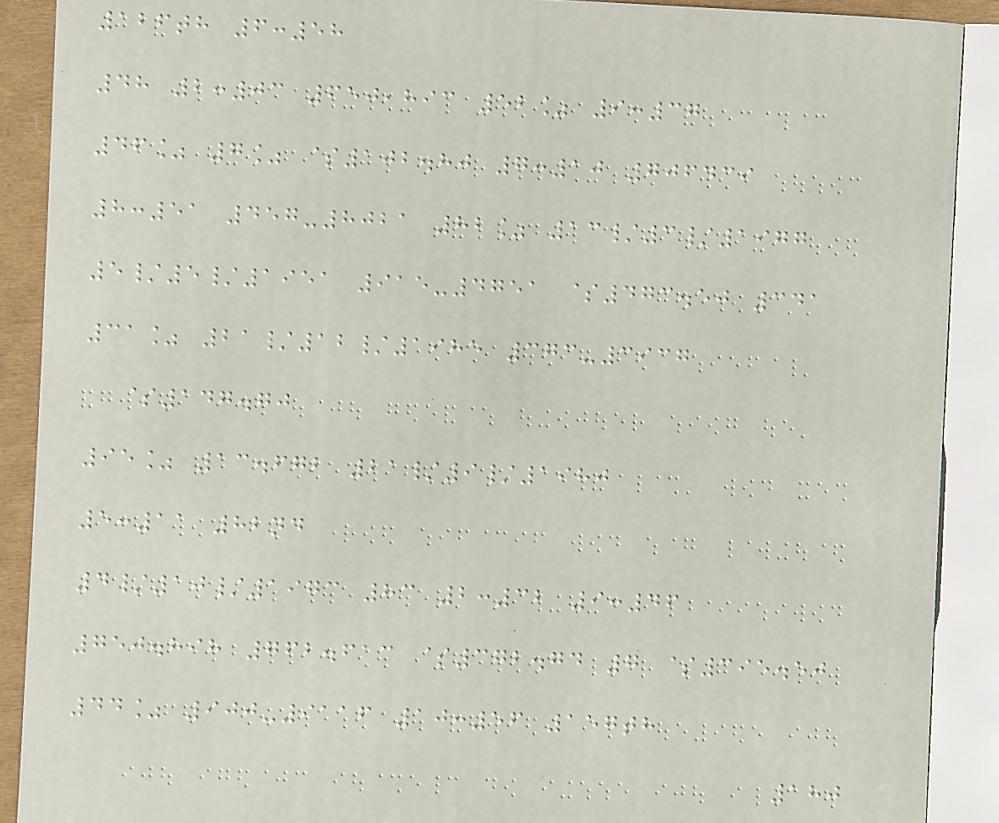126th 6:58
48 2:03 650,893 52% 9:37
46% 7% $102.80 7:10 706439
8:51 457-8021 82% 13/3/1977
5/5/1951 915-4751 $473.50 341
31% 21/12/1985 373-3937
$147.70
95% 13.672 21/9/1980
5:11 82nd
4/10/1973 83 2:32 9:46
750.898 762.613 $372.74 7 $395.50
44% 900-9116 10:56 157th
180
